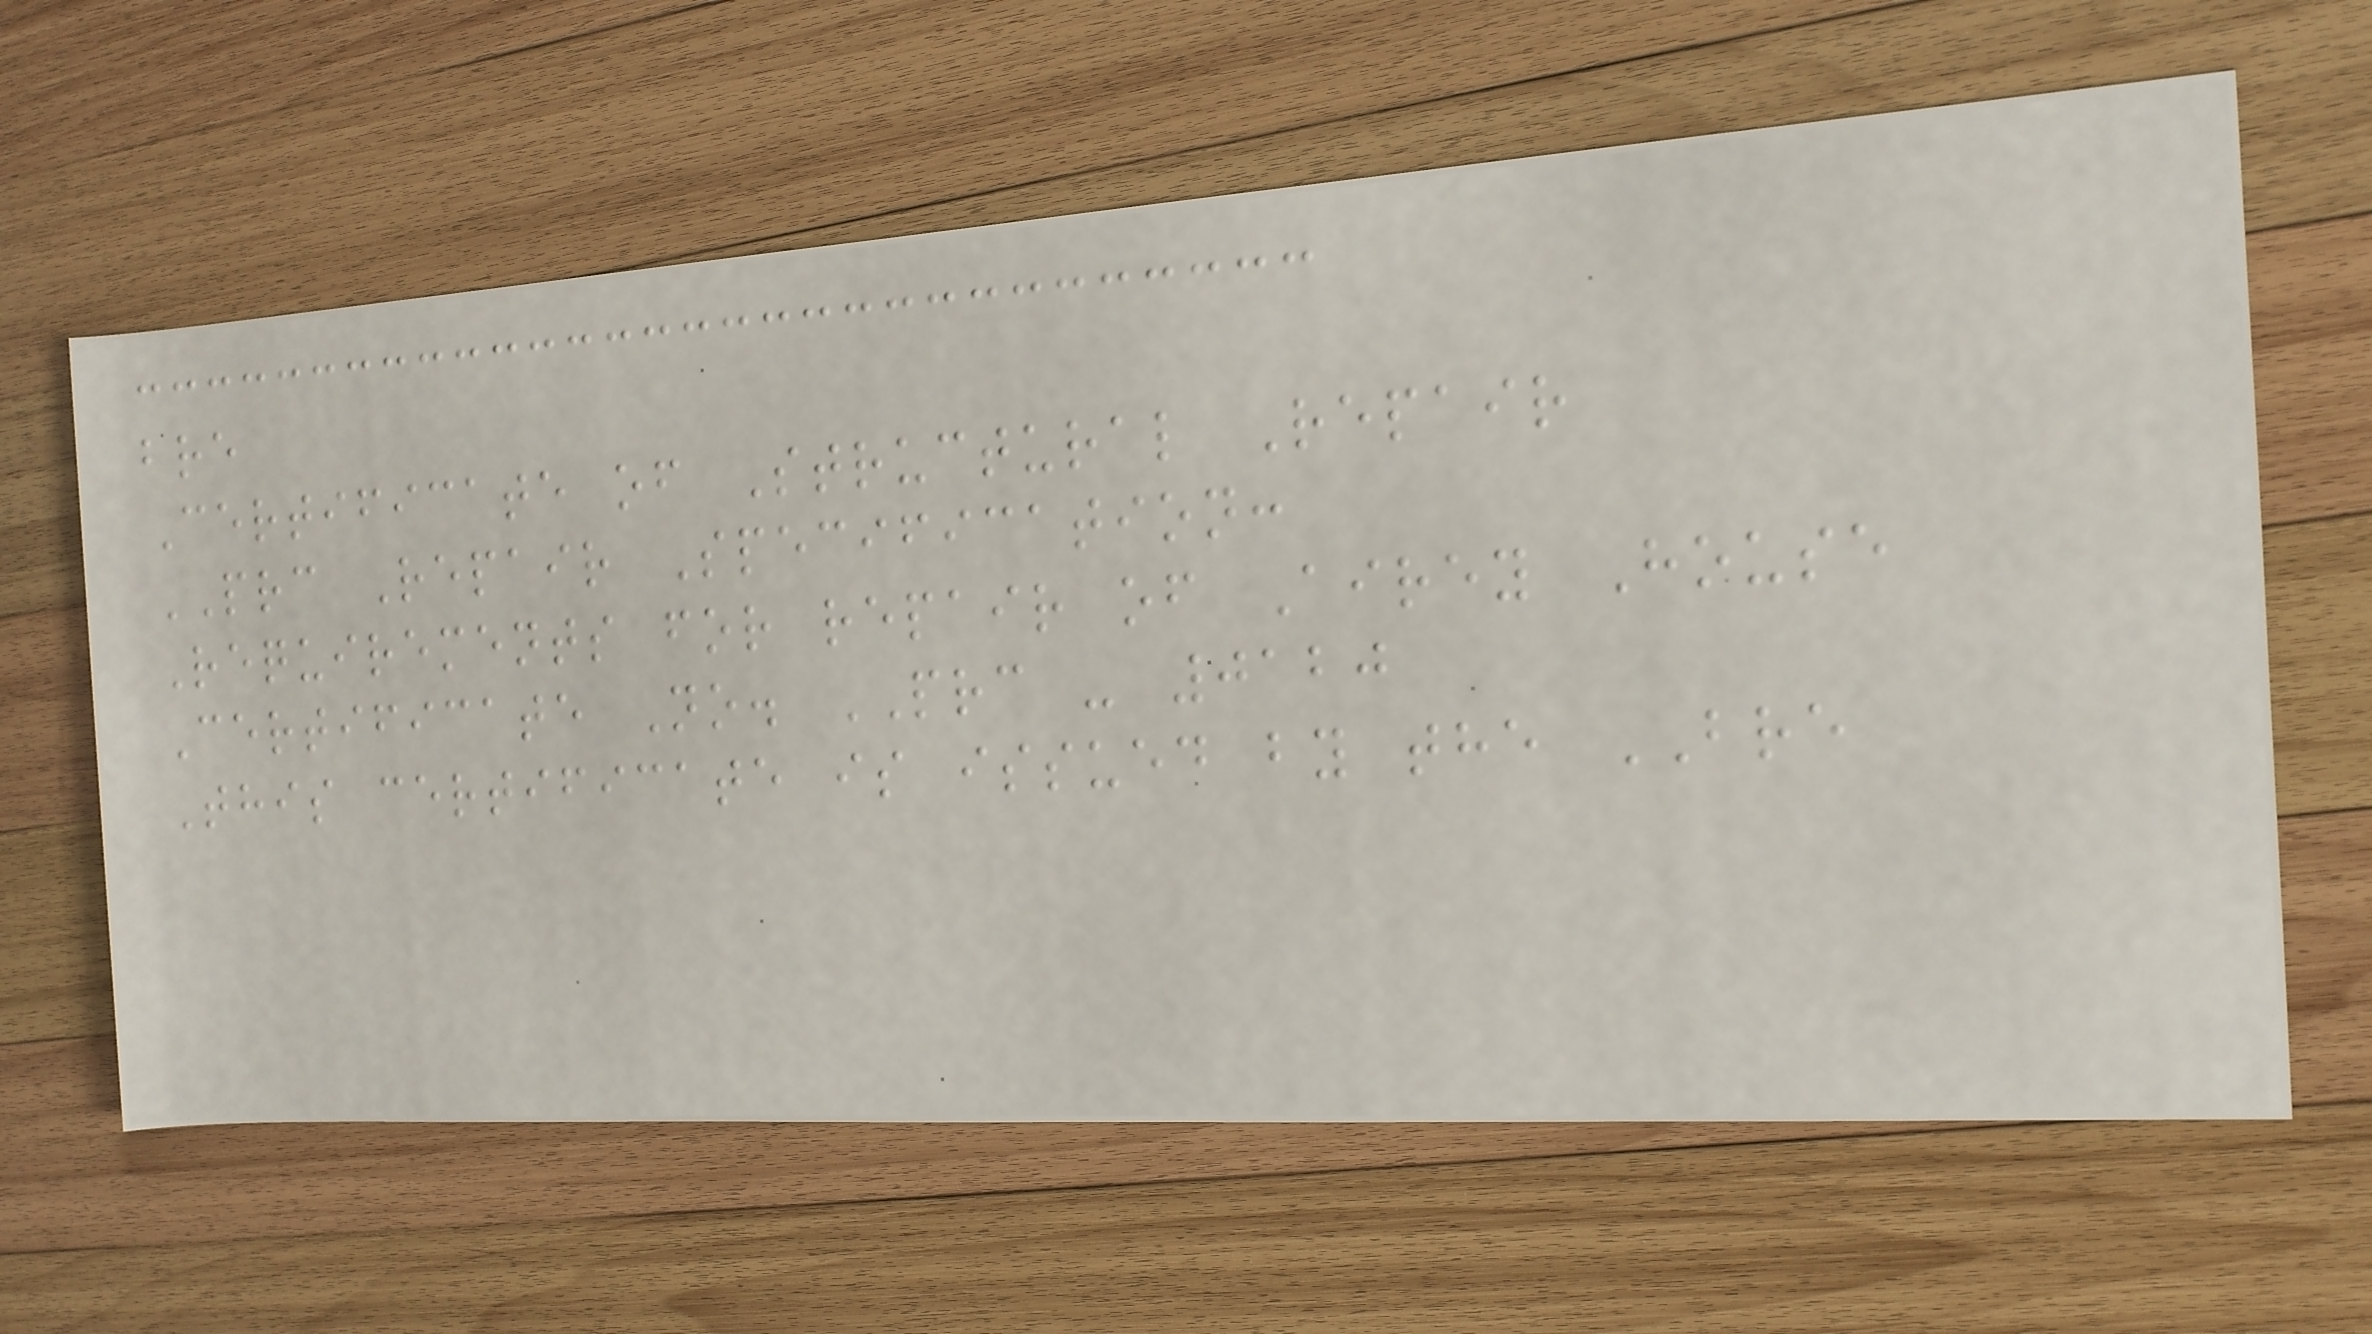bre
Certificate of Structural Repair
PRC Repair Specification:
Requirements for repair of Airey House
Certificate No. PRC - 0120
This certificate is issued by the BRE
